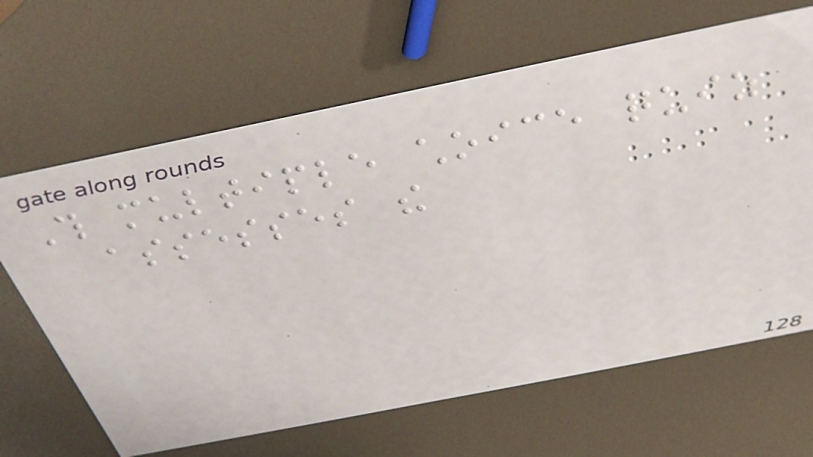This multiple choice quiz
assesses the
